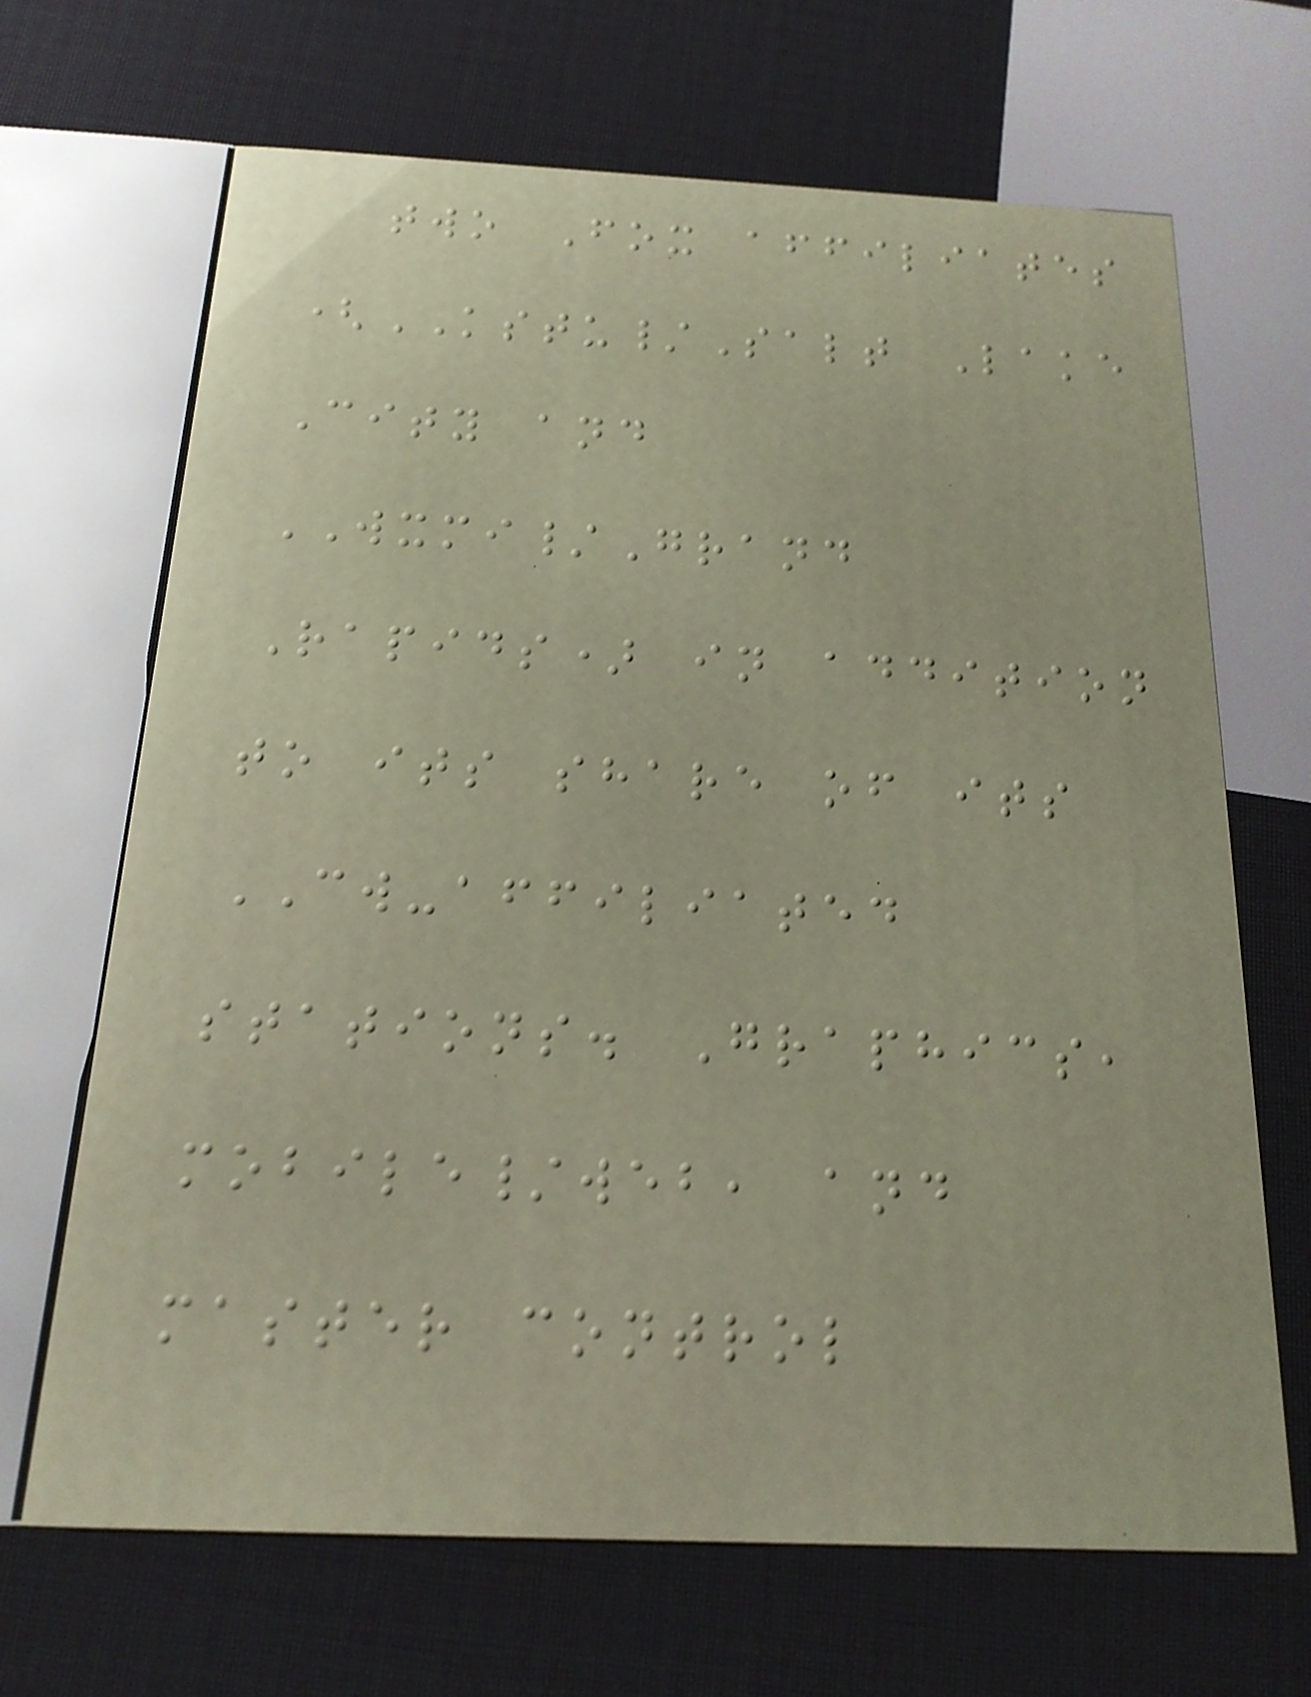two Fox affiliates
(KSTU/Salt Lake
City and
WXMI/Grand
Rapids) in addition
to its share of its
CW-affiliated
stations. Graphics,
mobile/web, and
master control
